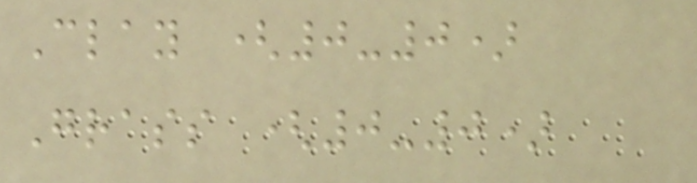Clay (0-0)
Grass (0-0)
